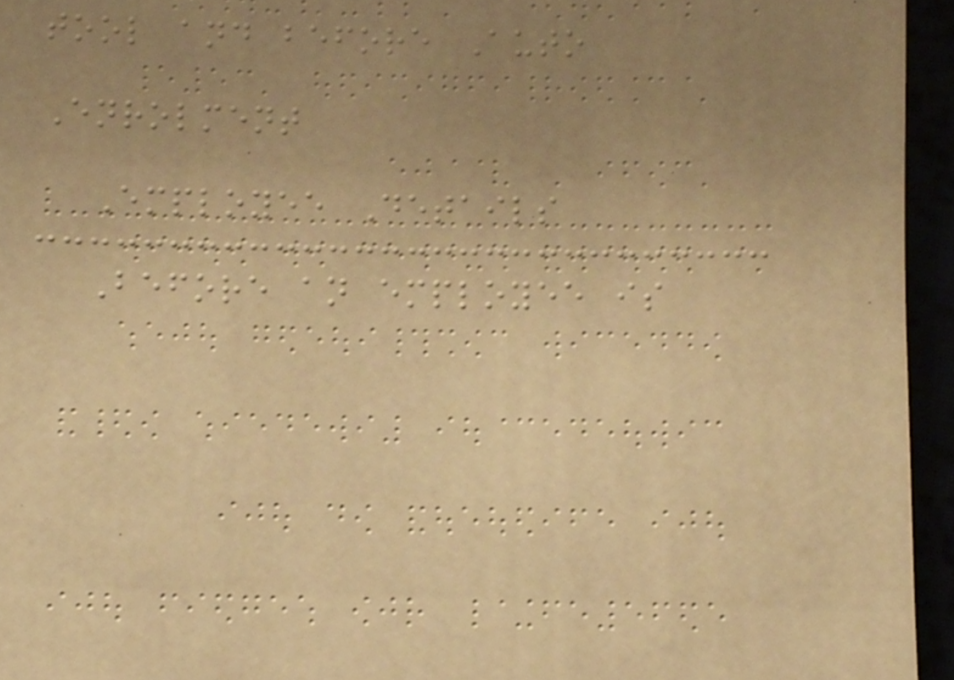tool and before Auto
Enrolment
Employee Details
Before an employee is
